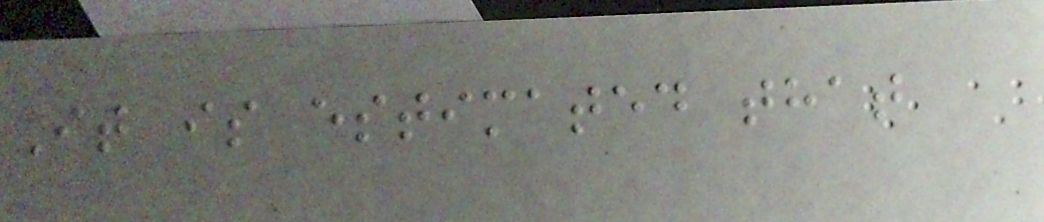It is estimated that
